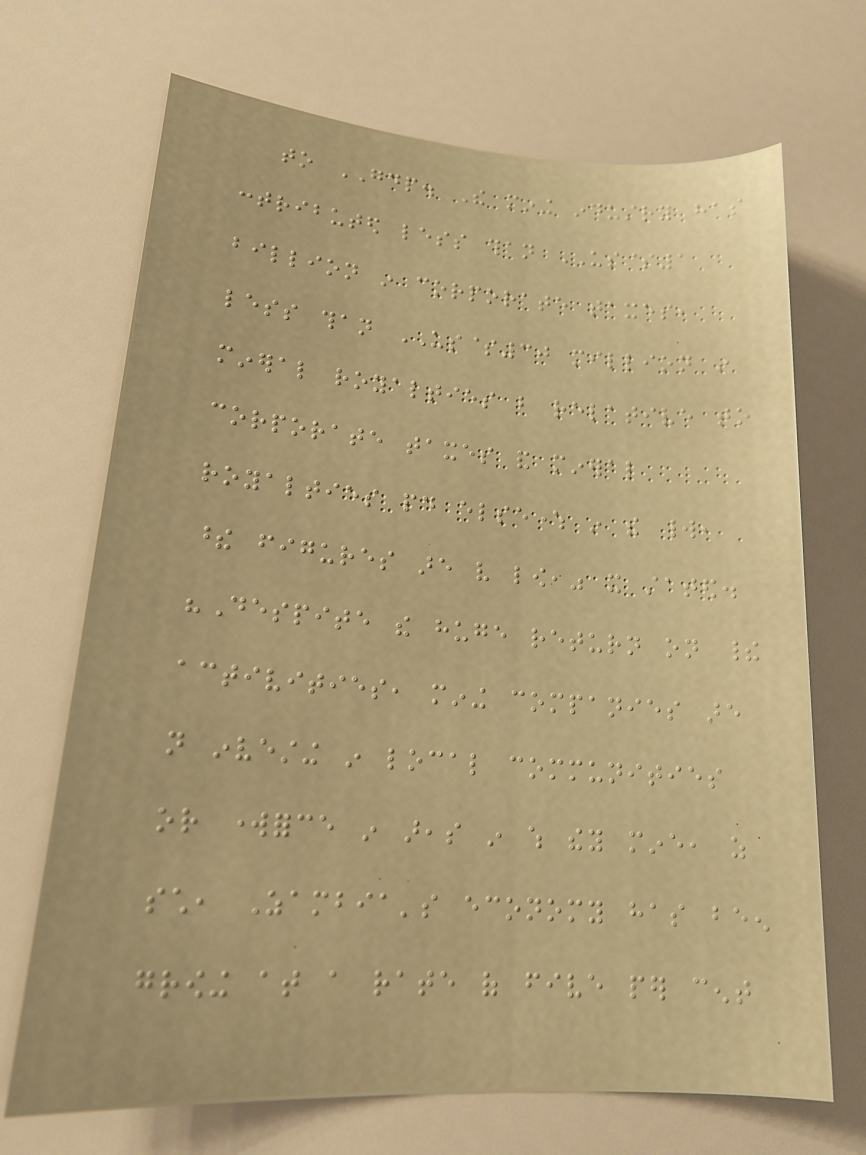to GDP. The mining industry has
contributed less than US$1
billion in corporate taxes,
less than US$30 million in
mineral royalties but relative to
corporate taxes and mineral
royalties paid elsewhere in the world,
these figures are very low," it stated.
"Despite the huge return on their
activities, mining companies are
not investing in local communities
or workforce in areas in which they mine, as
such, Zambia's economy has been
growing at a rate of five per cent
